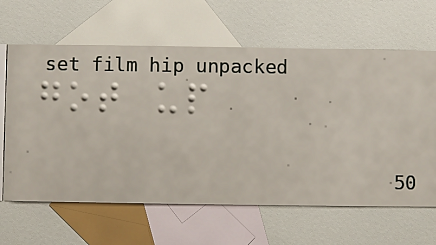got up
